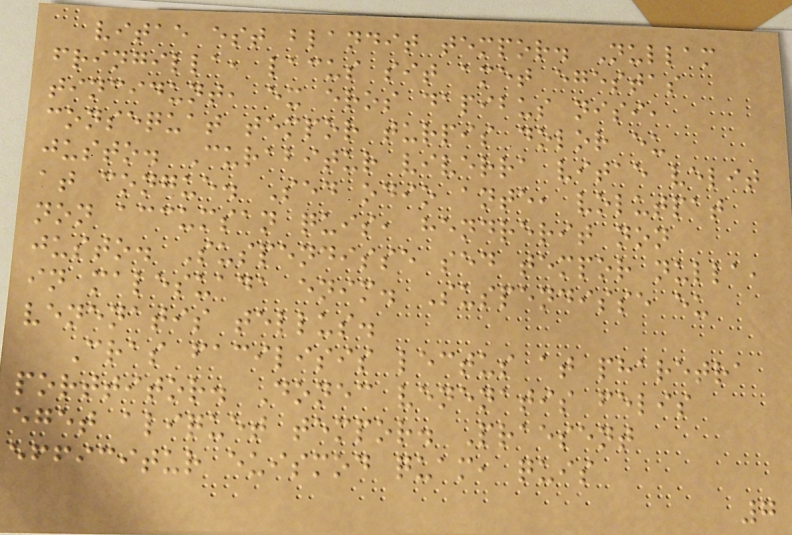vitae est blandit tempor. Nullam
fringilla, lacus sit amet egestas
tincidunt, ex eros dapibus nisi,
consequat tempor turpis dolor eu
justo. Curabitur viverra vitae velit
at congue. Sed odio ante, volutpat
non accumsan quis, hendrerit non
justo. Suspendisse sed tempor nulla,
in malesuada enim. Suspendisse eu
venenatis tellus.
Cras facilisis lectus at pharetra
porttitor. Donec venenatis felis
eget aliquet tempor. Praesent
efficitur euismod quam, quis
7
